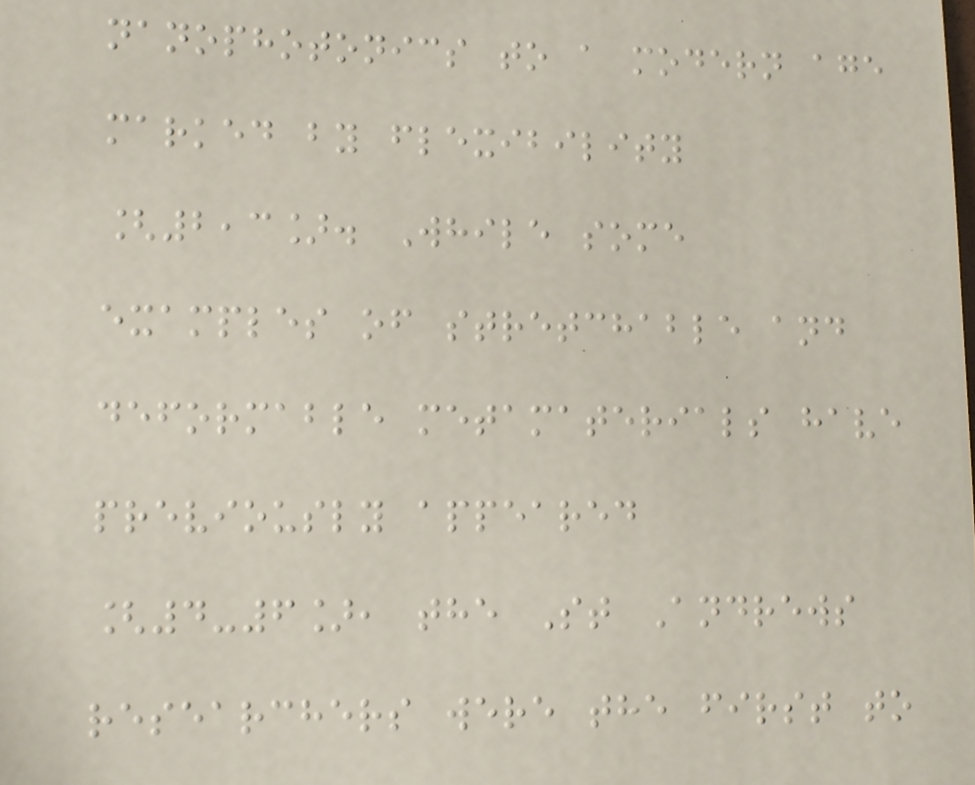nanophotonics to a modern age
marked by flexibility
[2,3]. While some
examples of stretchable and
deformable metamaterials have
previously appeared
[4-6], the St Andrews
researchers were the first to
